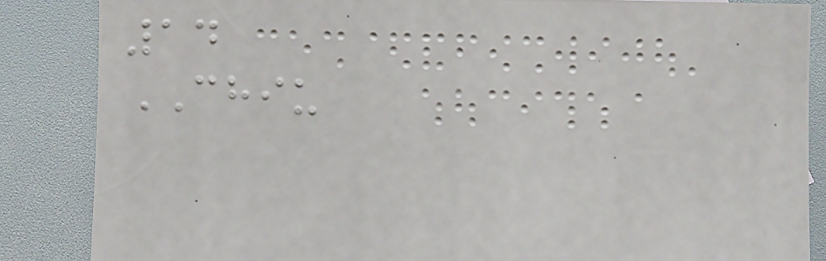14
CHIU
